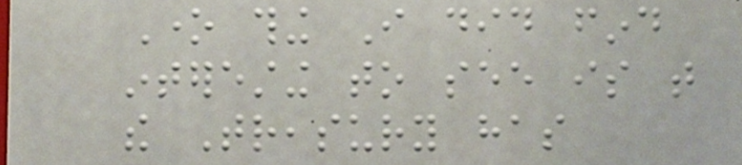One thing I did find
interesting to see is that
the Treasury has
